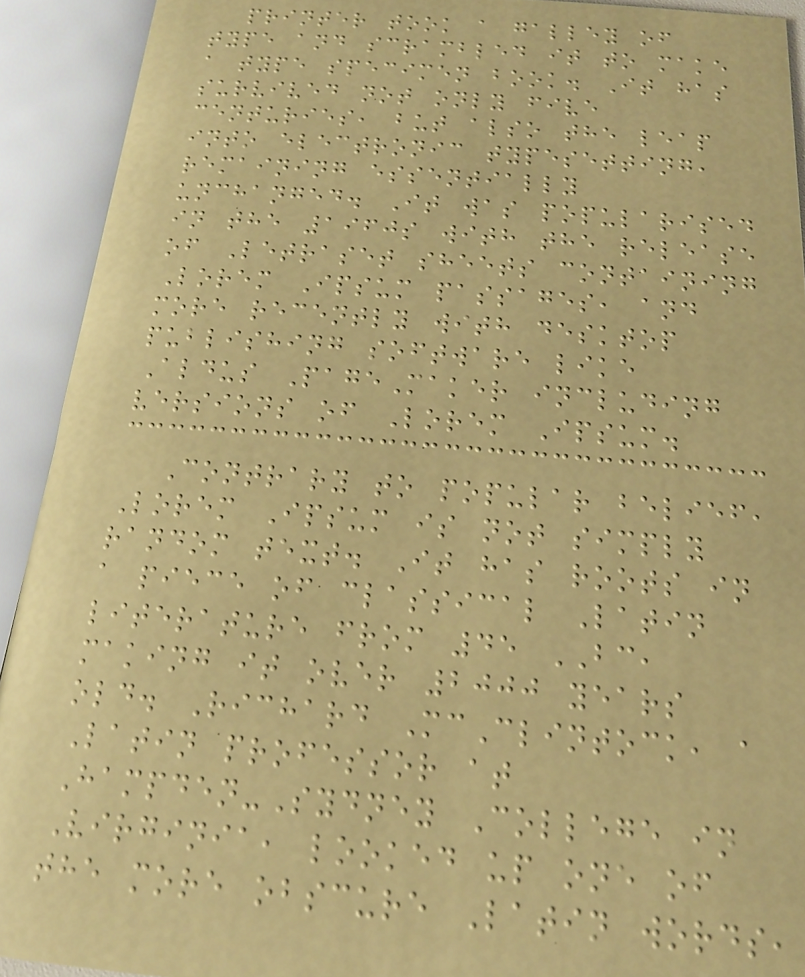printer took a galley of
type and scrambled it to make
a type specimen book. It has
survived not only five
centuries, but also the leap
into electronic typesetting,
remaining essentially
unchanged. It was popularised
in the 1960s with the release
of Letraset sheets containing
Lorem Ipsum passages, and
more recently with desktop
publishing software like
Aldus PageMaker including
versions of Lorem Ipsum.
Contrary to popular belief,
Lorem Ipsum is not simply
random text. It has roots in
a piece of classical Latin
literature from 45 BC,
making it over 2000 years
old. Richard McClintock, a
Latin professor at
Hampden-Sydney College in
Virginia, looked up one of
the more obscure Latin words,
